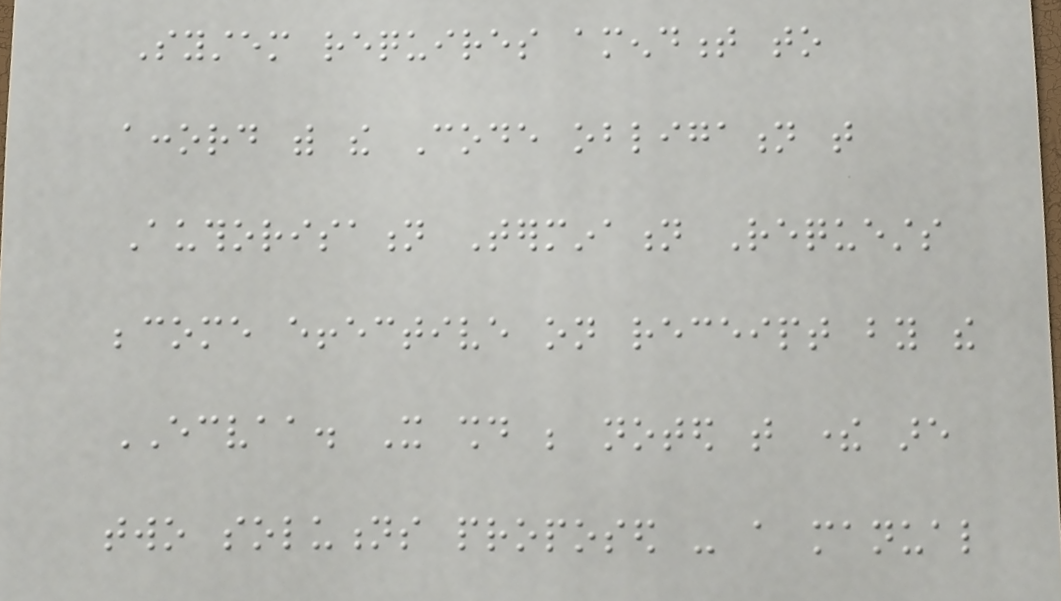System requires amendment to
accord with the Code obligation that
Authorisation Termination Requests
become effective on receipt by the
ECVAA. It should be noted that there are
two solutions proposed - a manual
